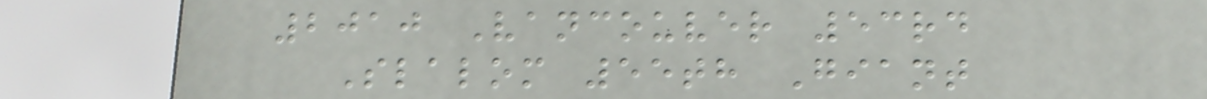2010 Vancouver 53rd
Slalom 55th Giant
